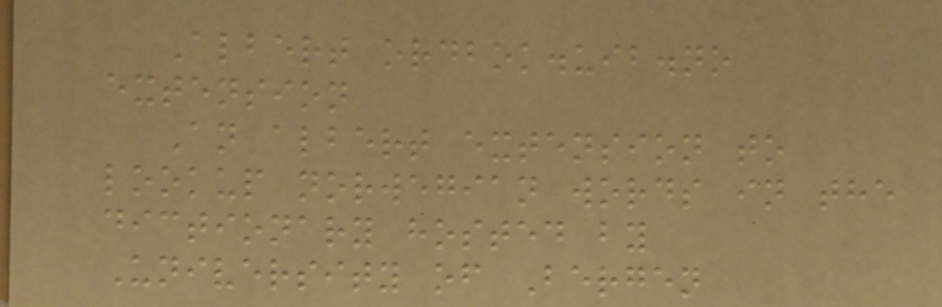Albert ordbok.uib.no
extension
An albert extension to
lookup norwegian words in the
dictionary hosted by
University of Bergen
